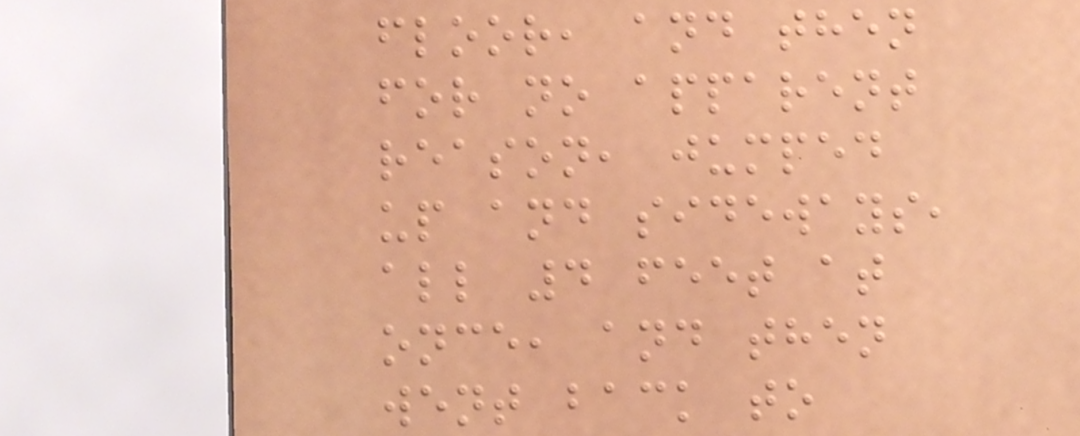floor, and then
for no apparent
reason, jumped
up and sideways,
all 4 feet at
once, and then
went back to
